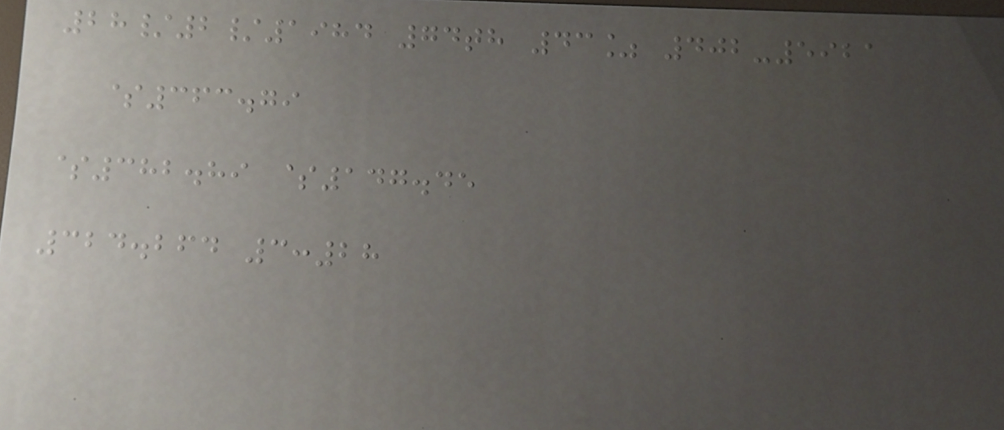28/2/1984 74th 43% 402-5921
$363.79
$382.89 $147.45
324.264 3:28
